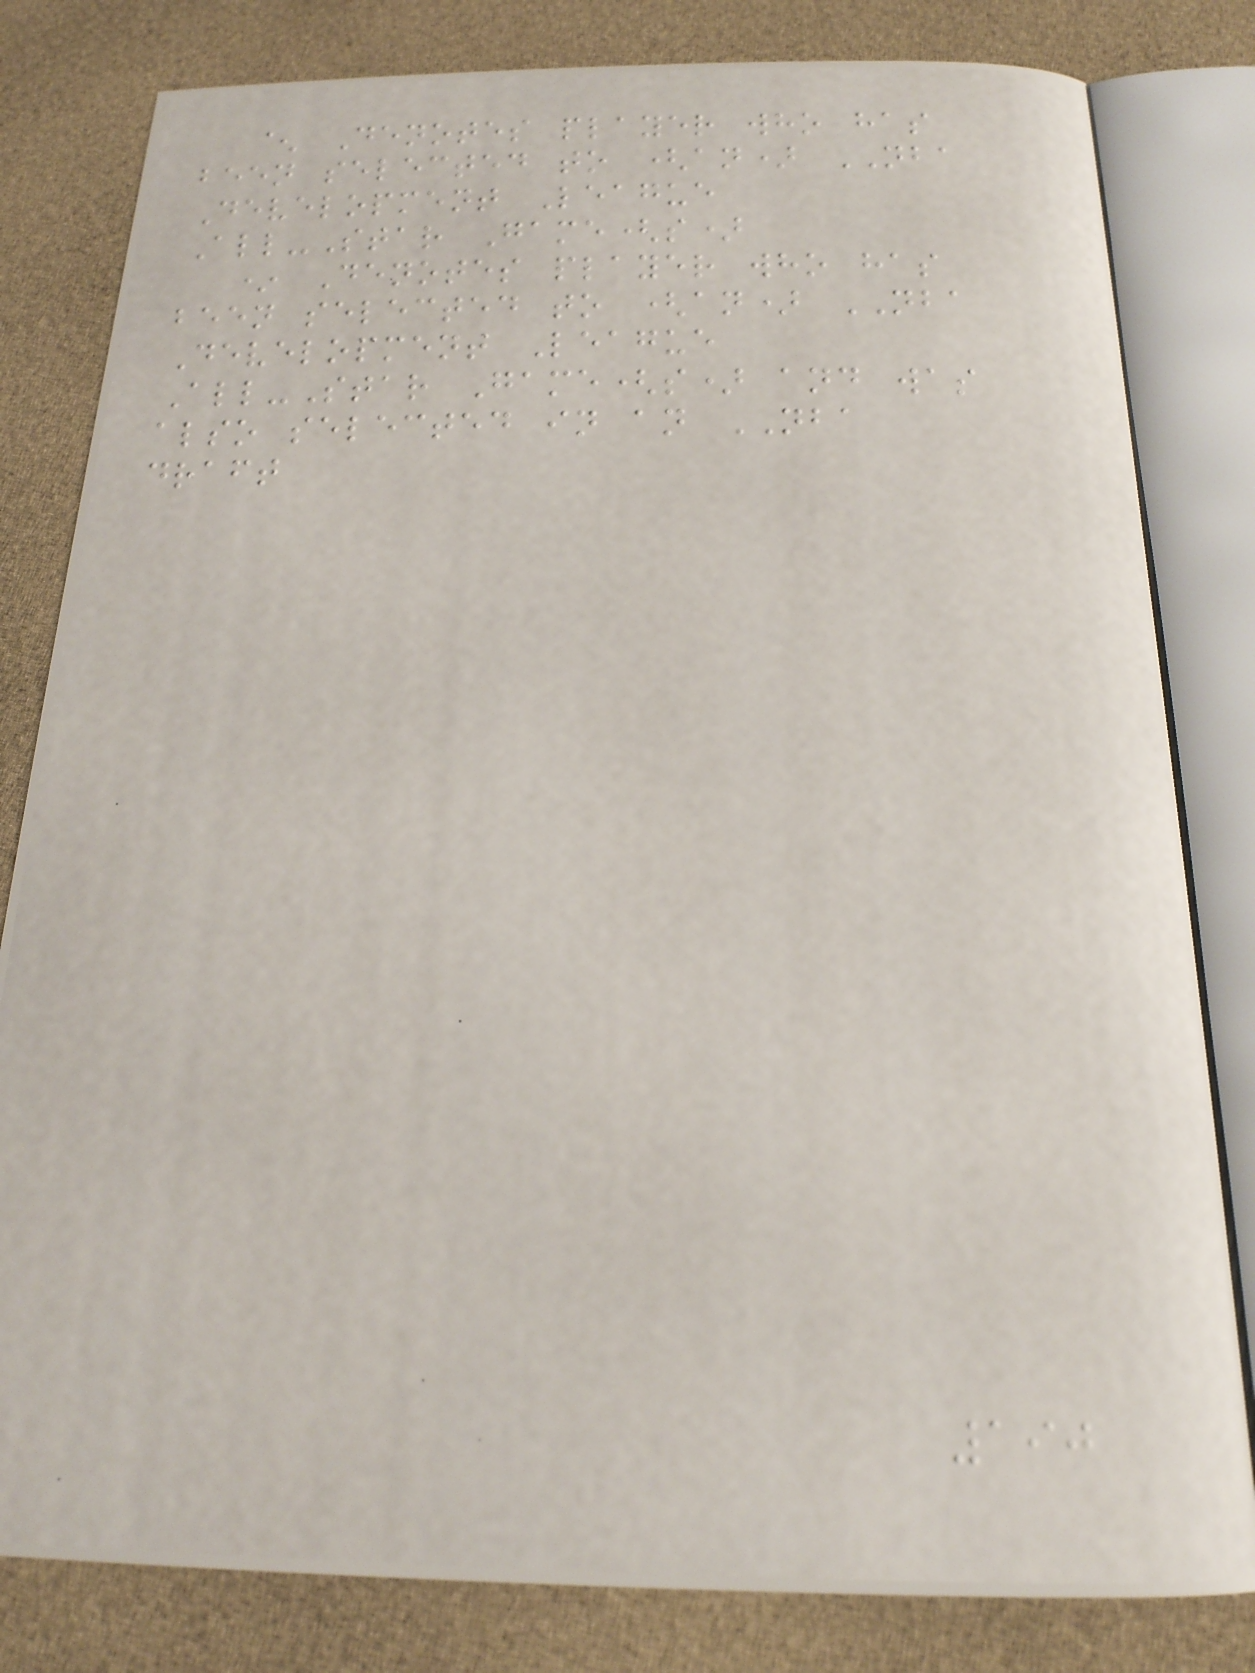^ Denotes player who has
been selected to (an) NBA
Development League
All-Star Game(s)
* Denotes player who has
been selected to (an) NBA
Development League
All-Star Game(s) and was
also selected in an NBA
draft
190
